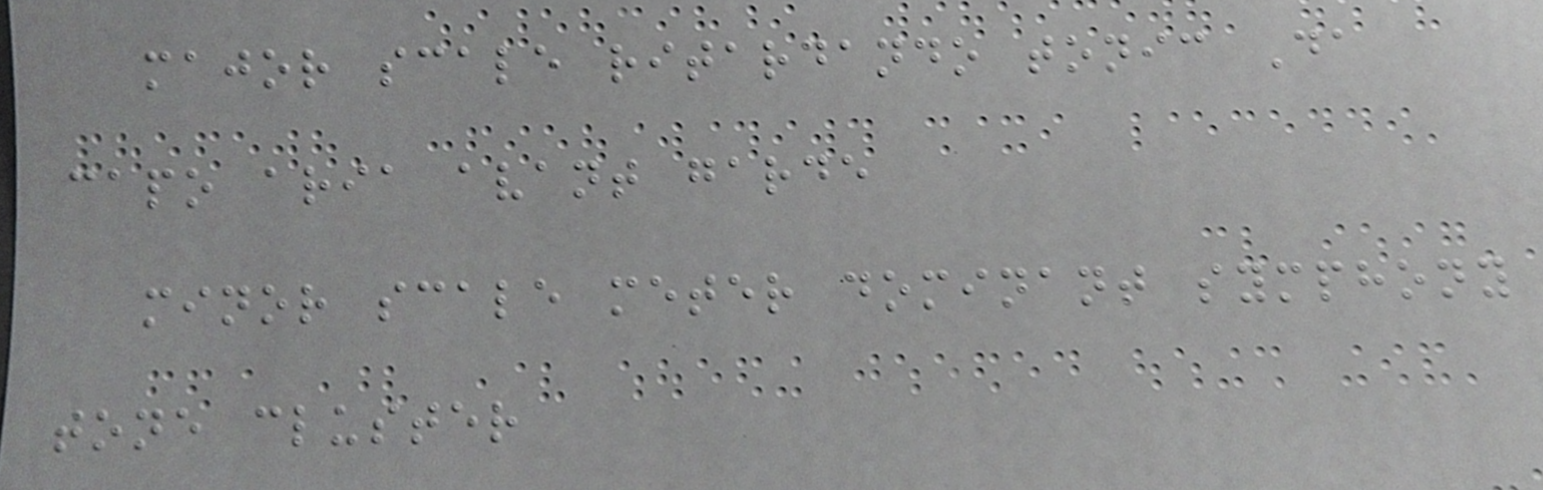major scale ritardando tonic Da
capo aria avant garde
minor scale meter dominant symphony
tone cluster
